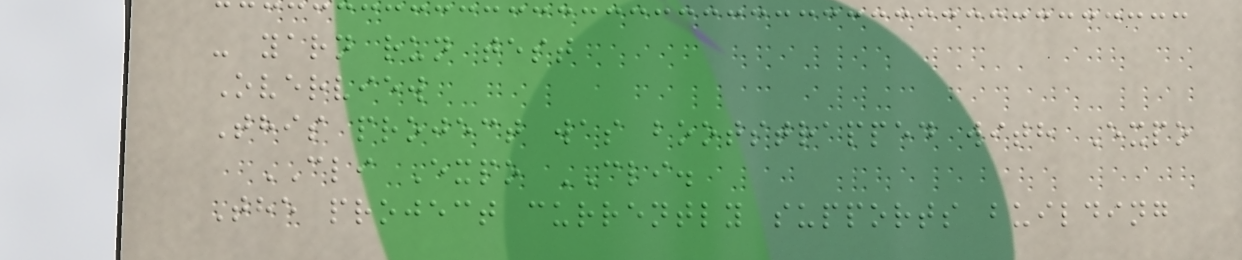- yarn run test
Overview
This project was bootstrapped with Expo
CLI Expo CLI.
The project currently supports building
